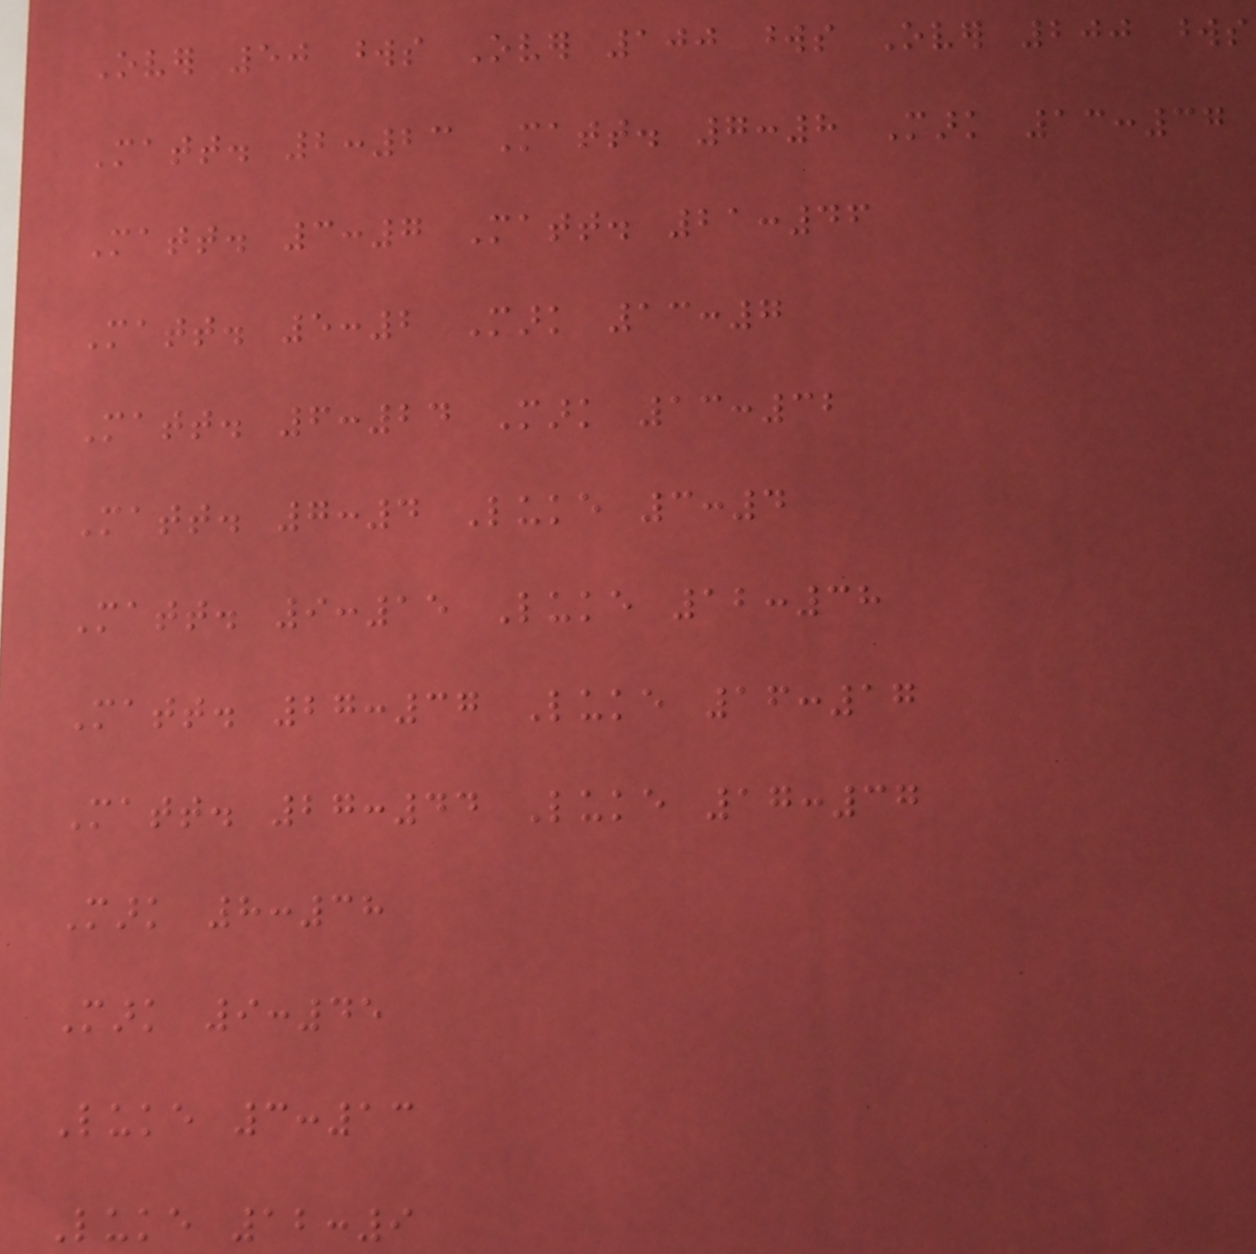Over 50 words Over 100 words Over 200 words
Matt. 2:23 Matt. 7:8 Mark 13:37
Matt. 3:7 Matt. 21:46
Matt. 5:2 Mark 13:7
Matt. 6:24 Mark 13:32
Matt. 7:4 Luke 3:4
Matt. 9:15 Luke 12:38
Matt. 27:37 Luke 16:17
Matt. 27:44 Luke 17:37
Mark 8:38
Mark 9:45
Luke 3:13
Luke 12:9
